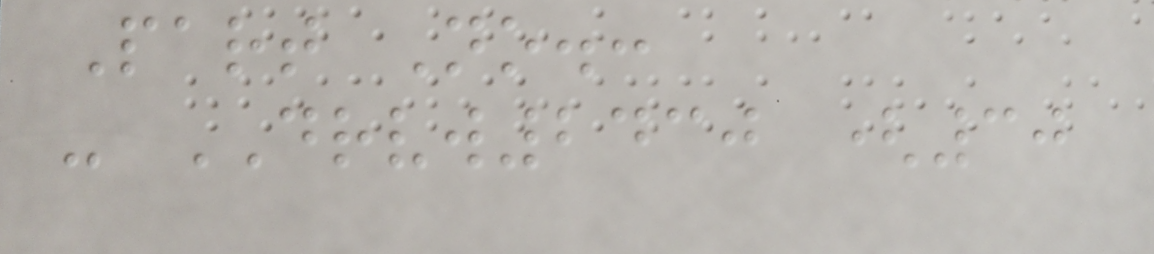Part No.:
- DRVW2430 (30
